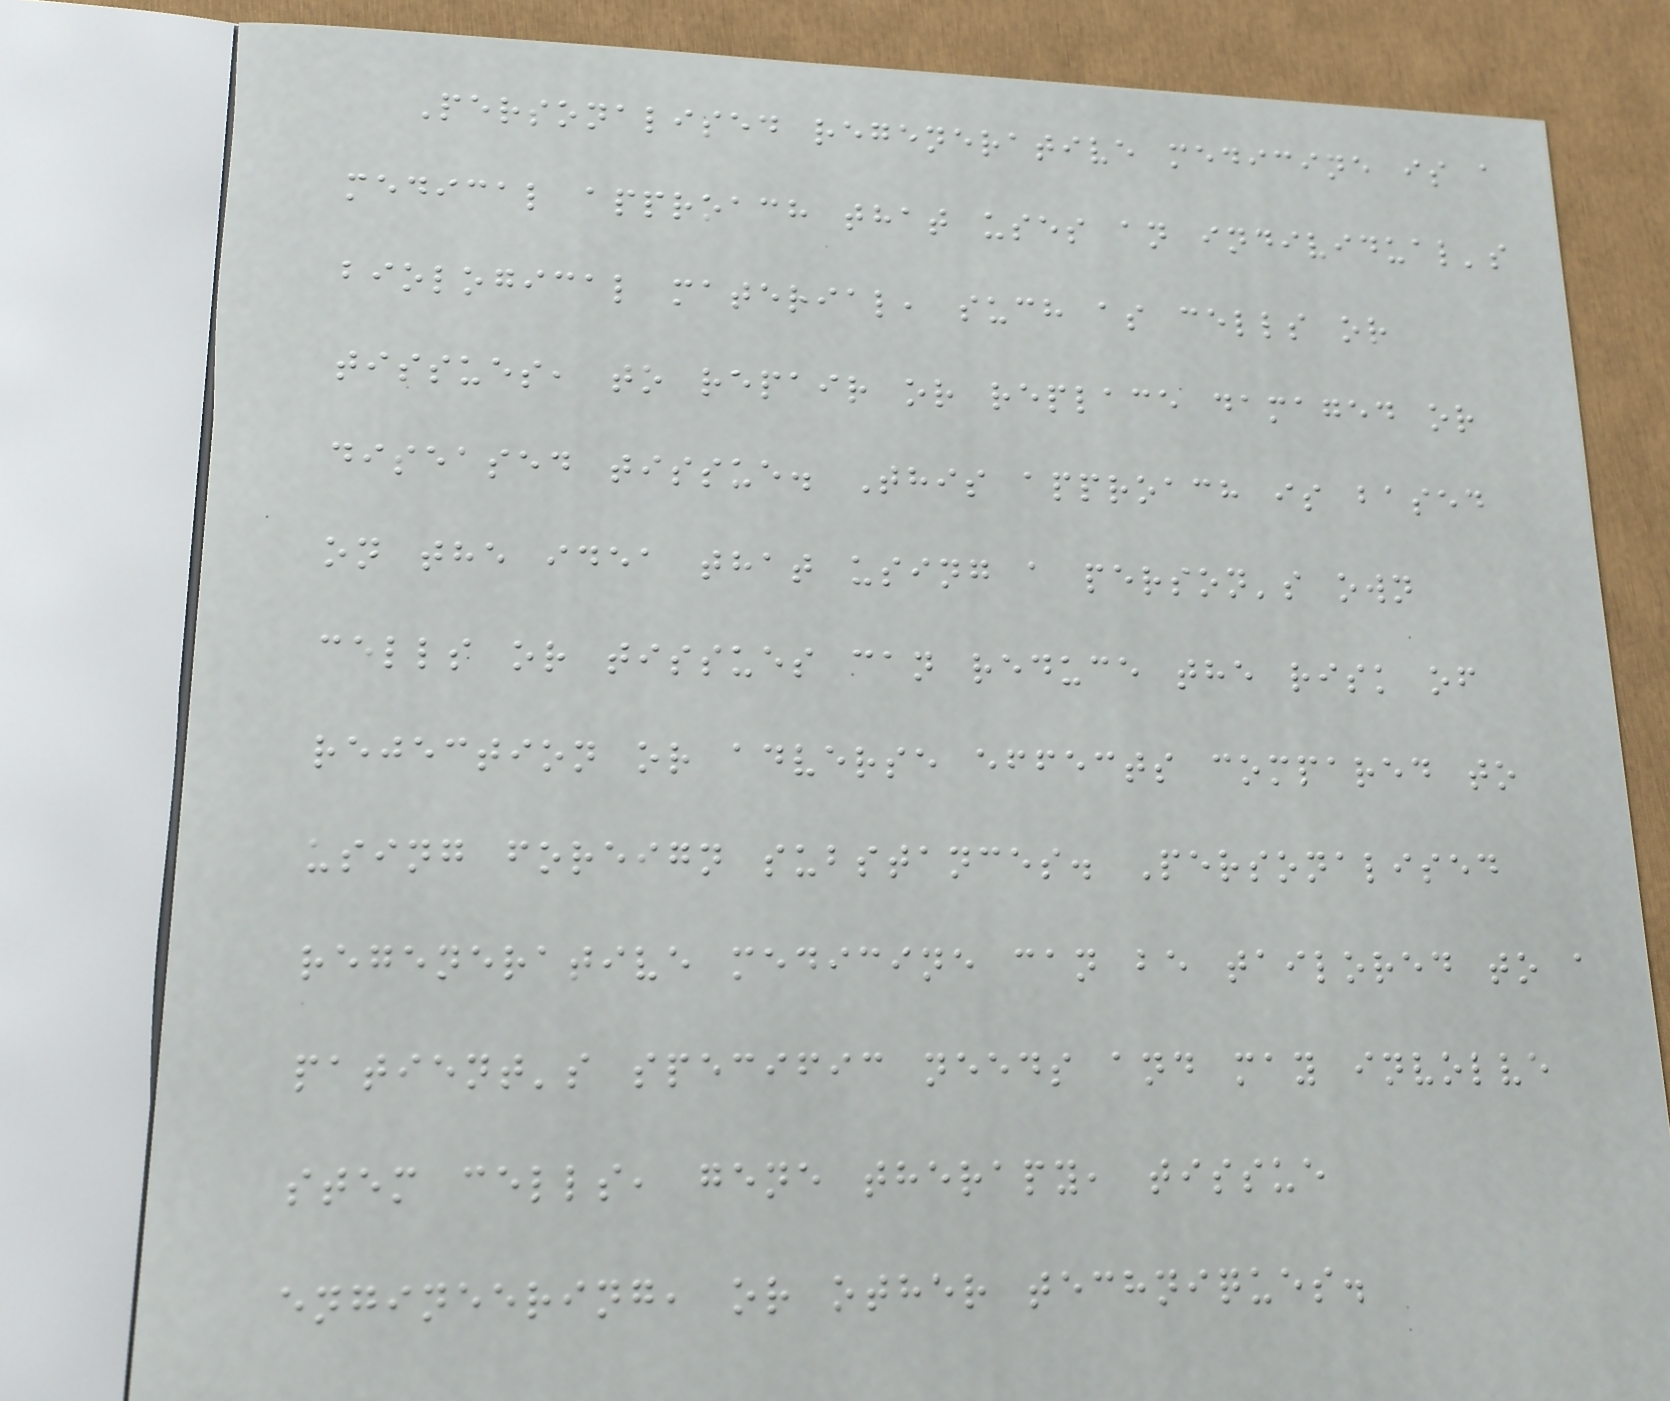Personalised regenerative medicine is a
medical approach that uses an individual's
biological material, such as cells or
tissues, to repair or replace damaged or
diseased tissue. This approach is based
on the idea that using a person's own
cells or tissues can reduce the risk of
rejection or adverse effects compared to
using foreign substances. Personalised
regenerative medicine can be tailored to a
patient's specific needs and may involve
stem cells, gene therapy, tissue
engineering, or other techniques.
